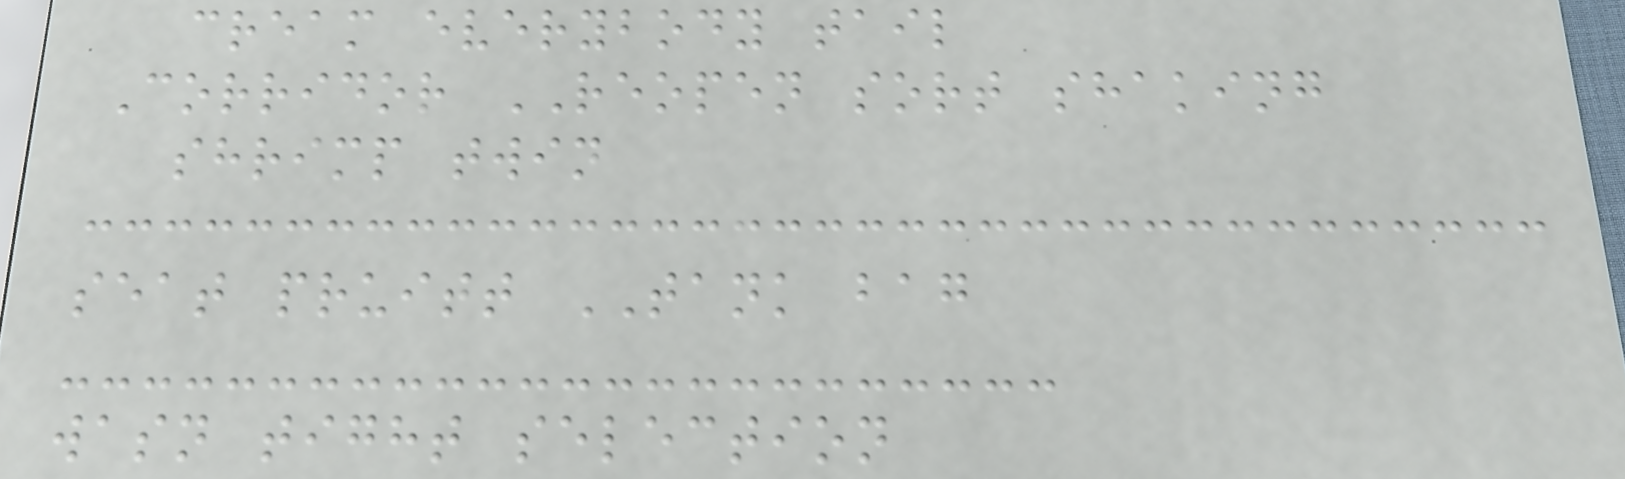cream everybody tail
Corridor REOPEN sort shaking
shrimp twin
seat pruitt TANK bag
wasn tight selection
